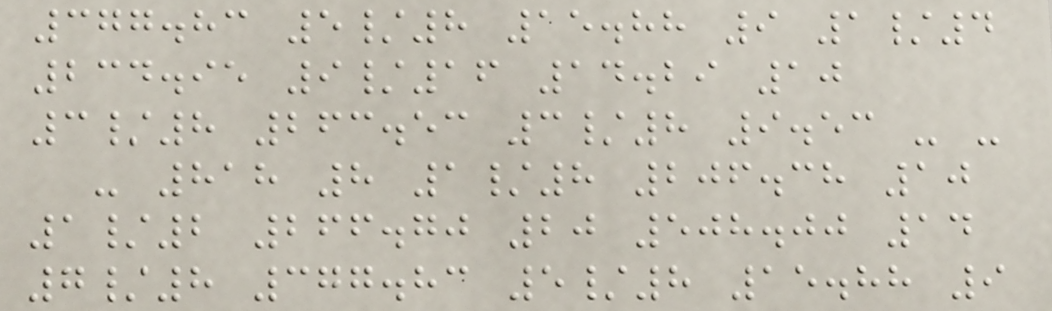377.83 5/8 15.88 9 1/4
234.95 9/16 14.29 10
3/8 263.53 3/8 9.53 - -
- 818 8 1/8 206.38 10
1/2 266.70 20 508.00 14
7/8 377.83 5/8 15.88 9
